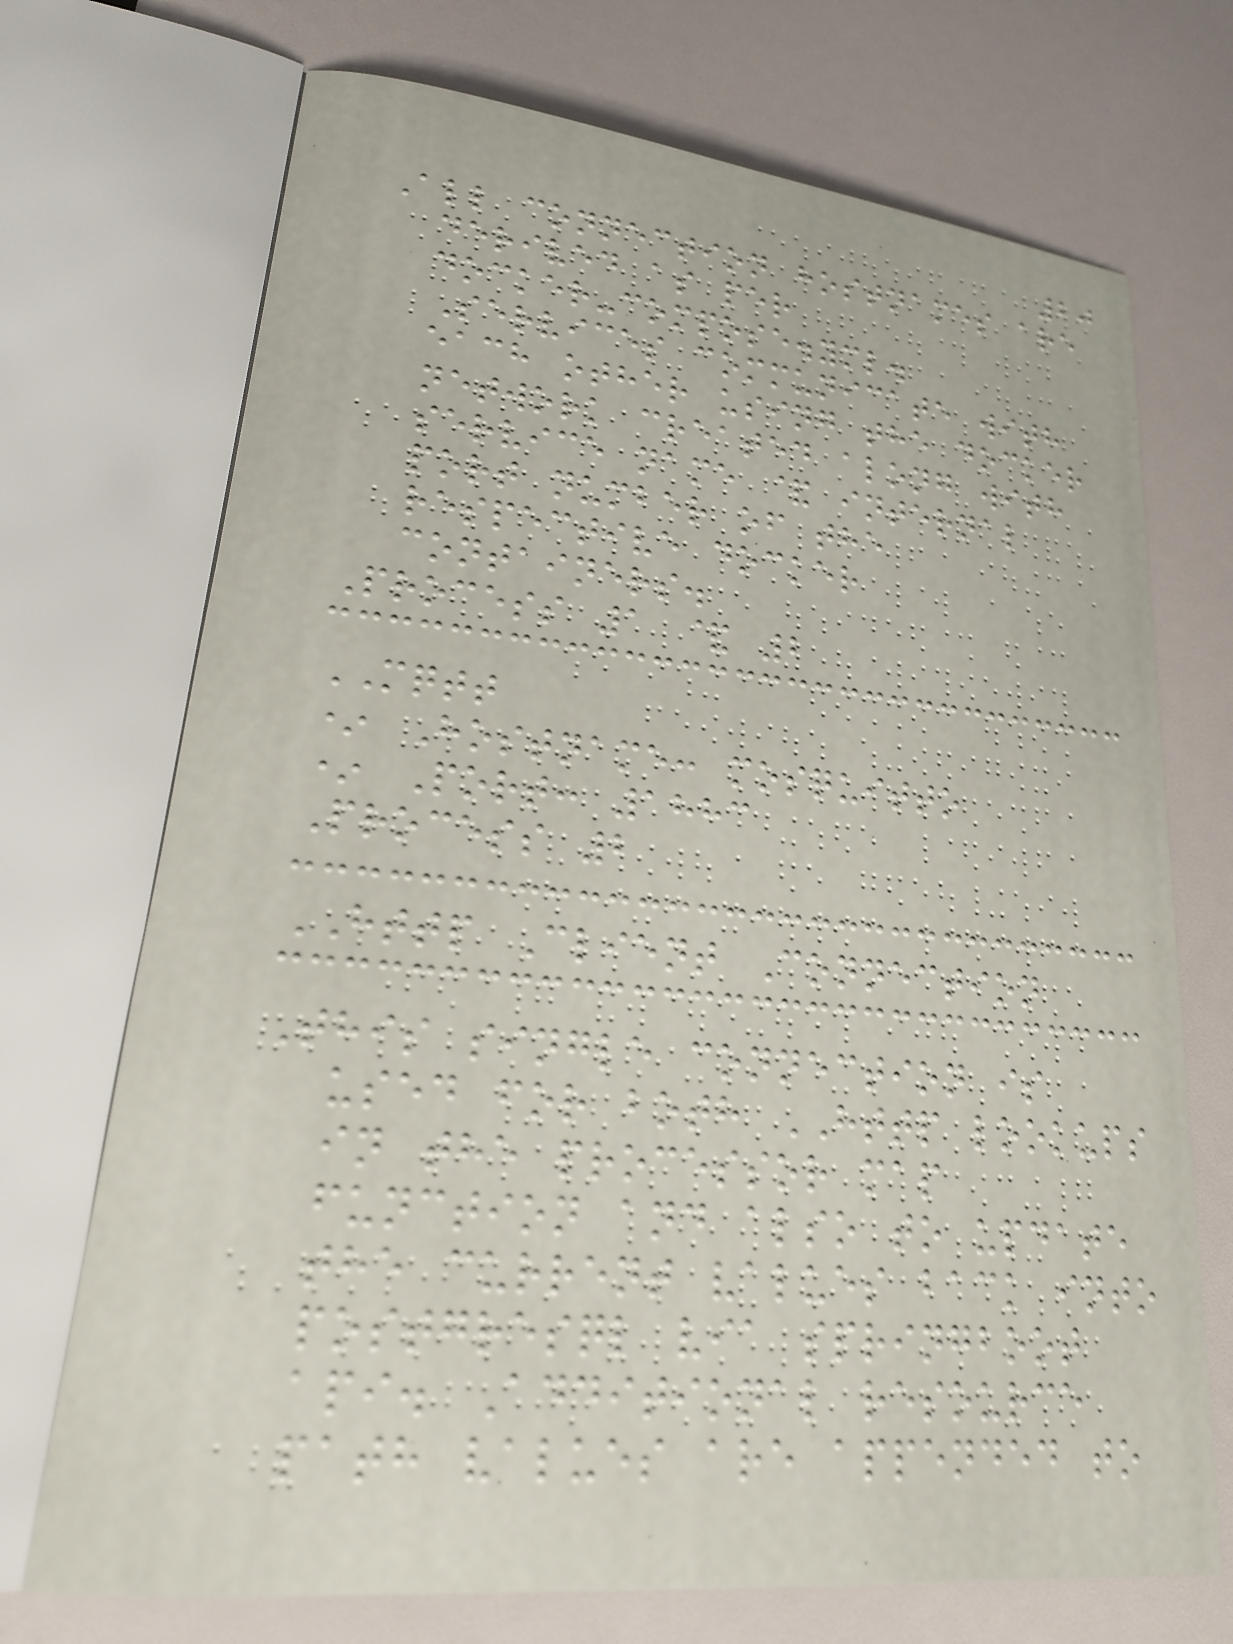20
All connection hostnames are
derived as per
docker-compose.yml.
Services communicate with
each other using the docker
network created along with
service name & internal
port number of the
respective docker
containers.
Process 1 & 2
MQTT
* Hostname: mosquitto
* Port: 1883
Process 2
HTTP Client Connection
This single connection is
used for both HTTP lookups
in the processor map
function and also to update
the current values back into
postgresql via springboot
api. Additional resource
path values are appended to
